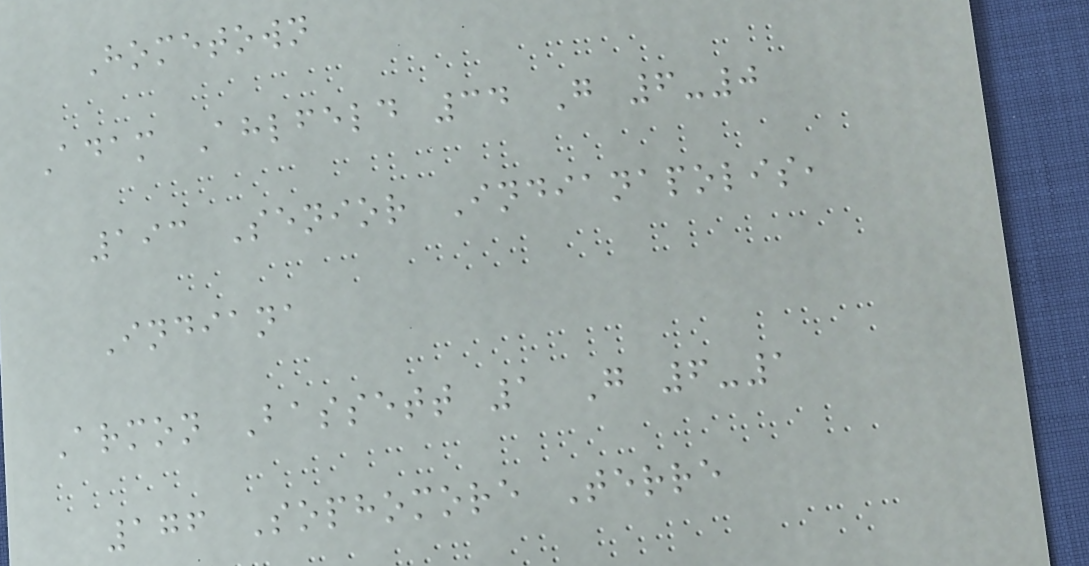Hometown
Adam Ahlfeld 34 G 6-0
193 Senior Indianapolis,
Indiana
Armon Bassett 1 G 6-1
176 Sophomore Terre
